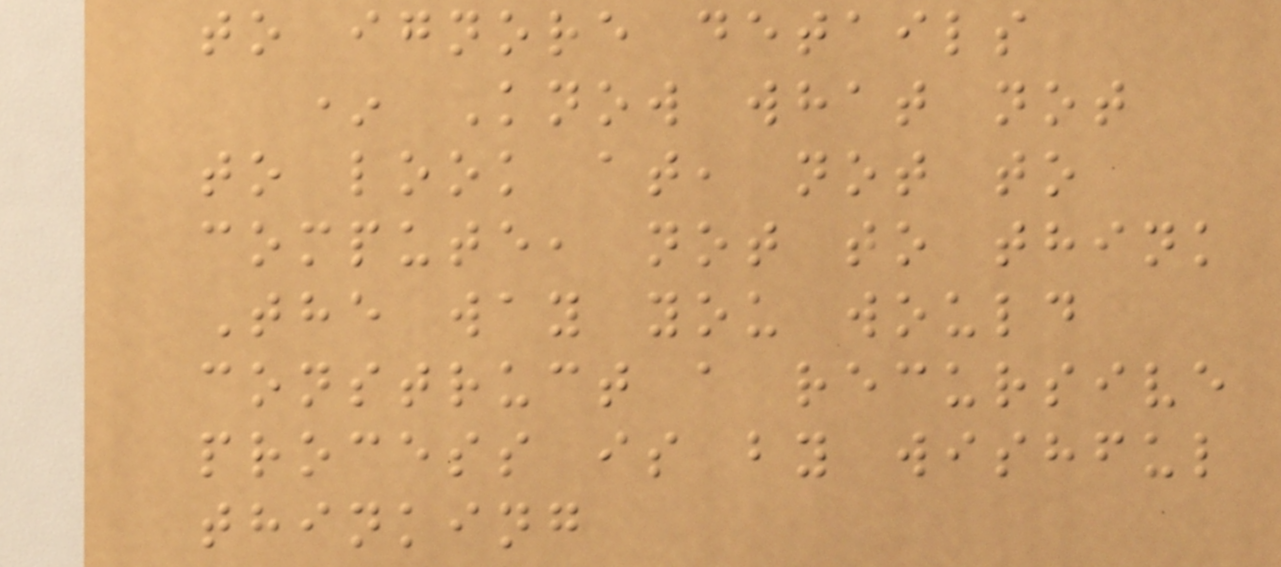to ignore details
* Know what not
to look at, not to
compute, not to think
The way you would
construct a recursive
process is by wishful
thinking
